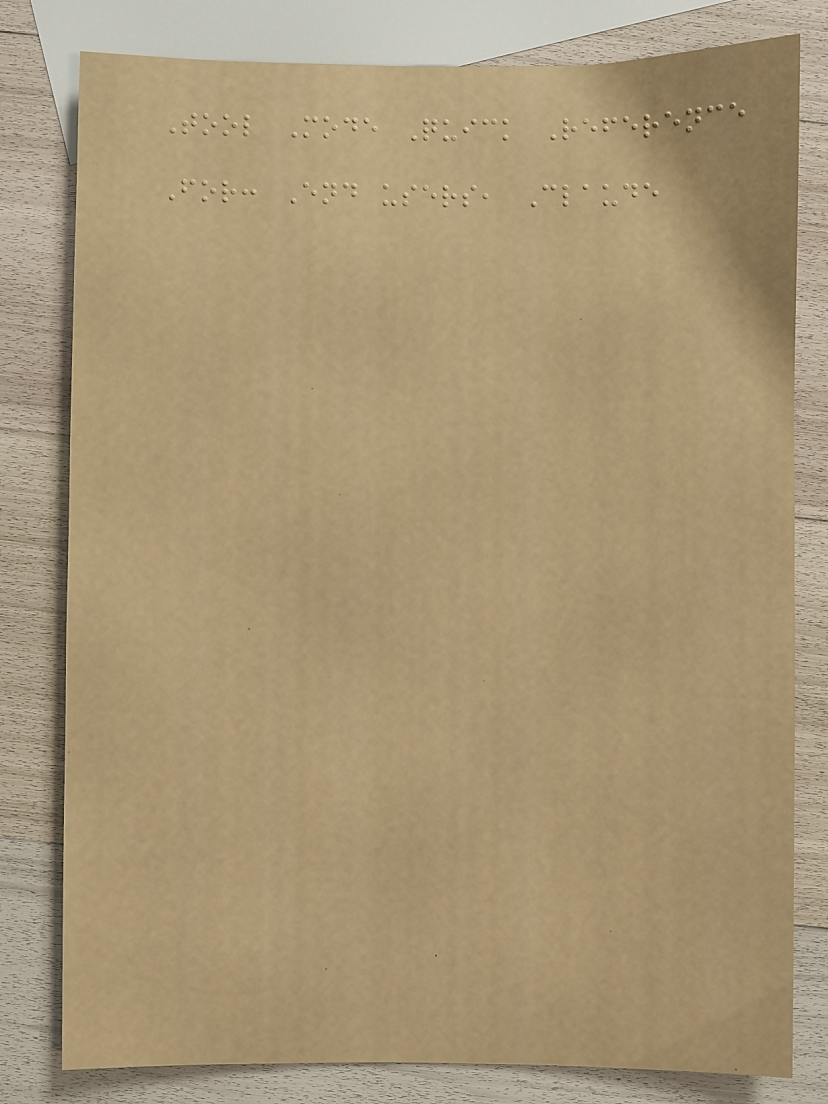Tool Mode Quick Reference
For: End users, Claude
